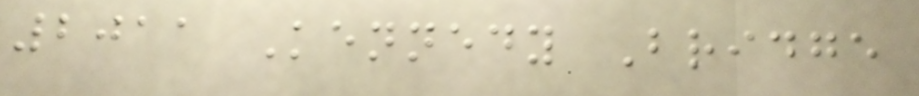2011 Kennedy Bridge
